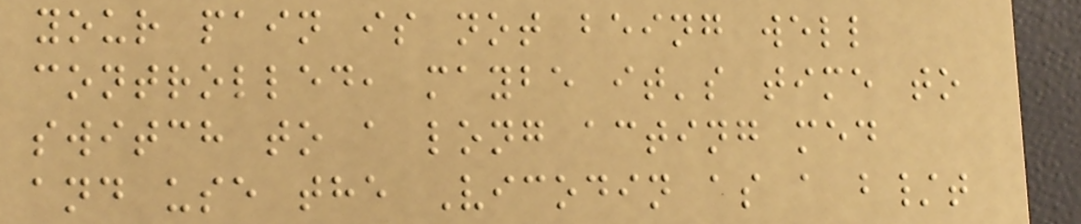your pain is not being well
controlled, maybe it's time to
switch to a long acting med
and use the Vicodin as a b/t
